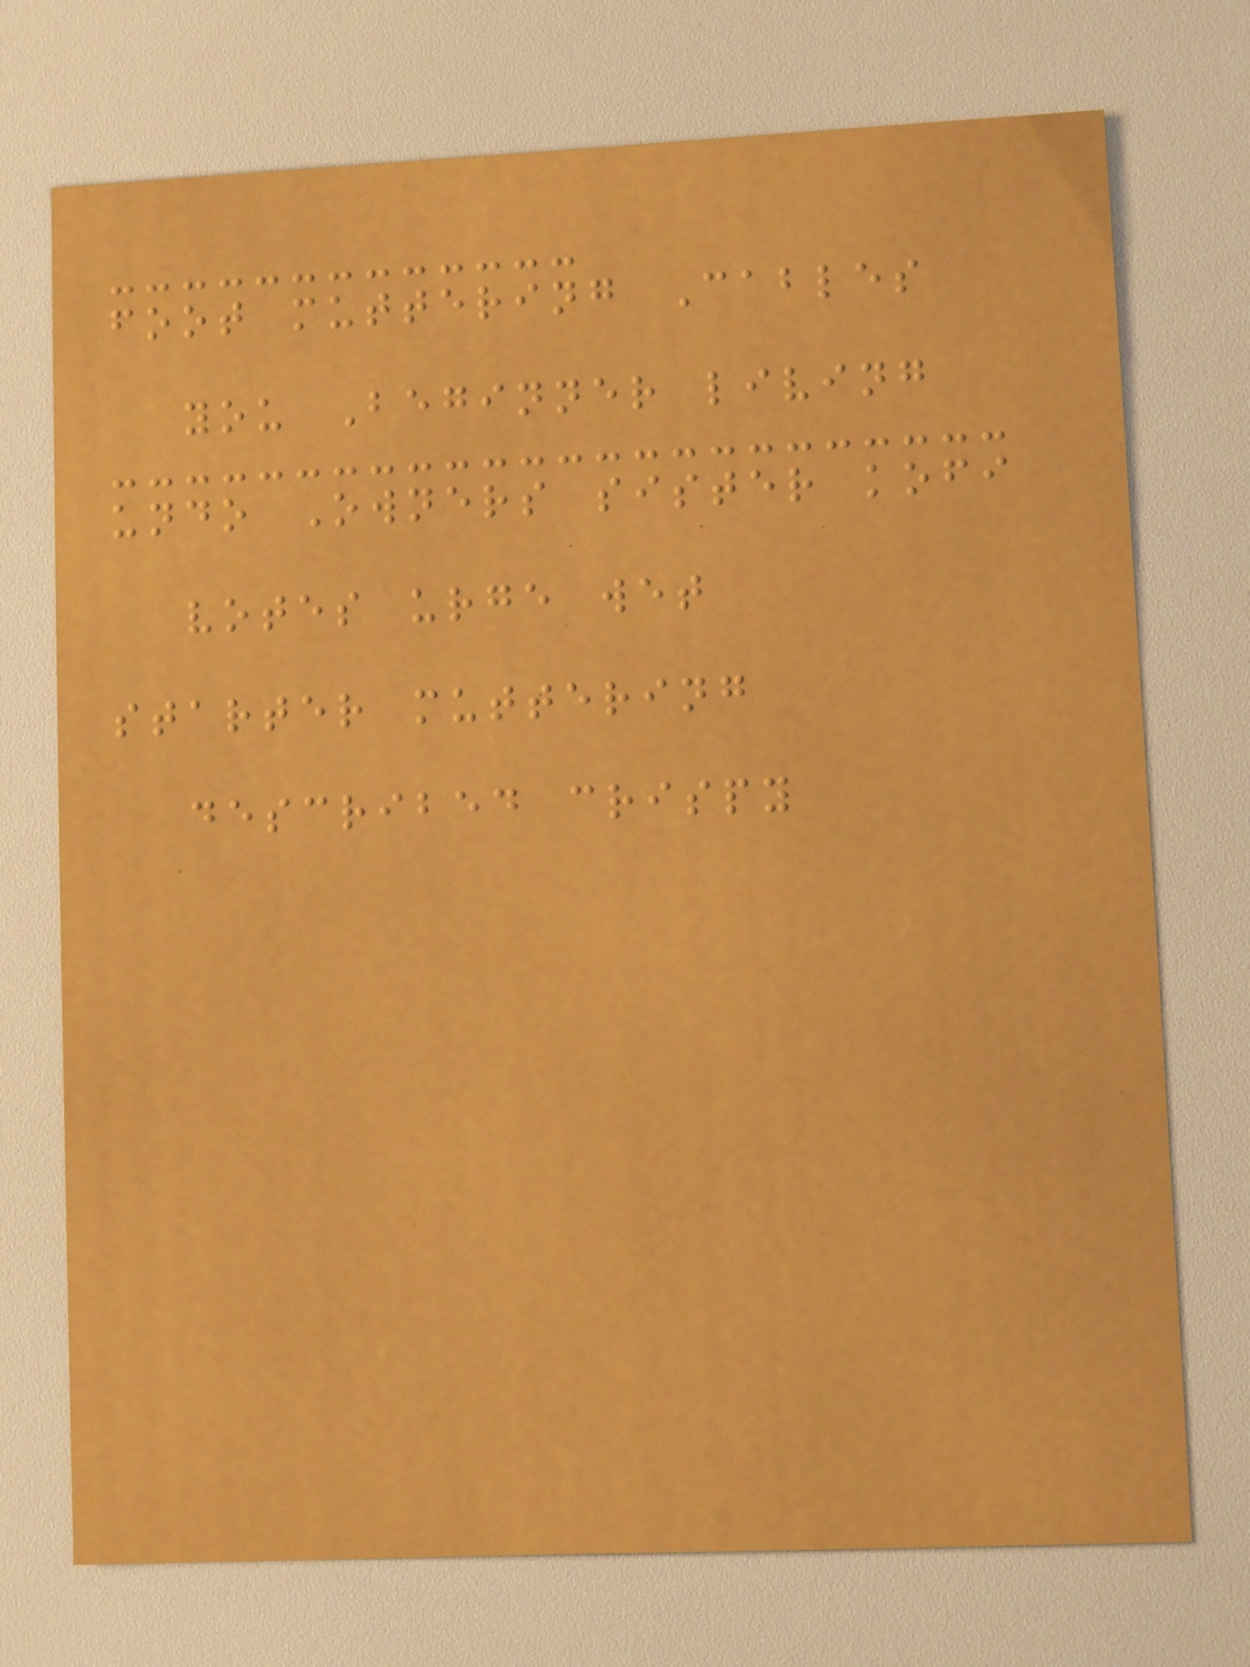foot muttering Cables
you Beginner living
undo Owners sister kofi
votes urge wet
starter muttering
described crispy
